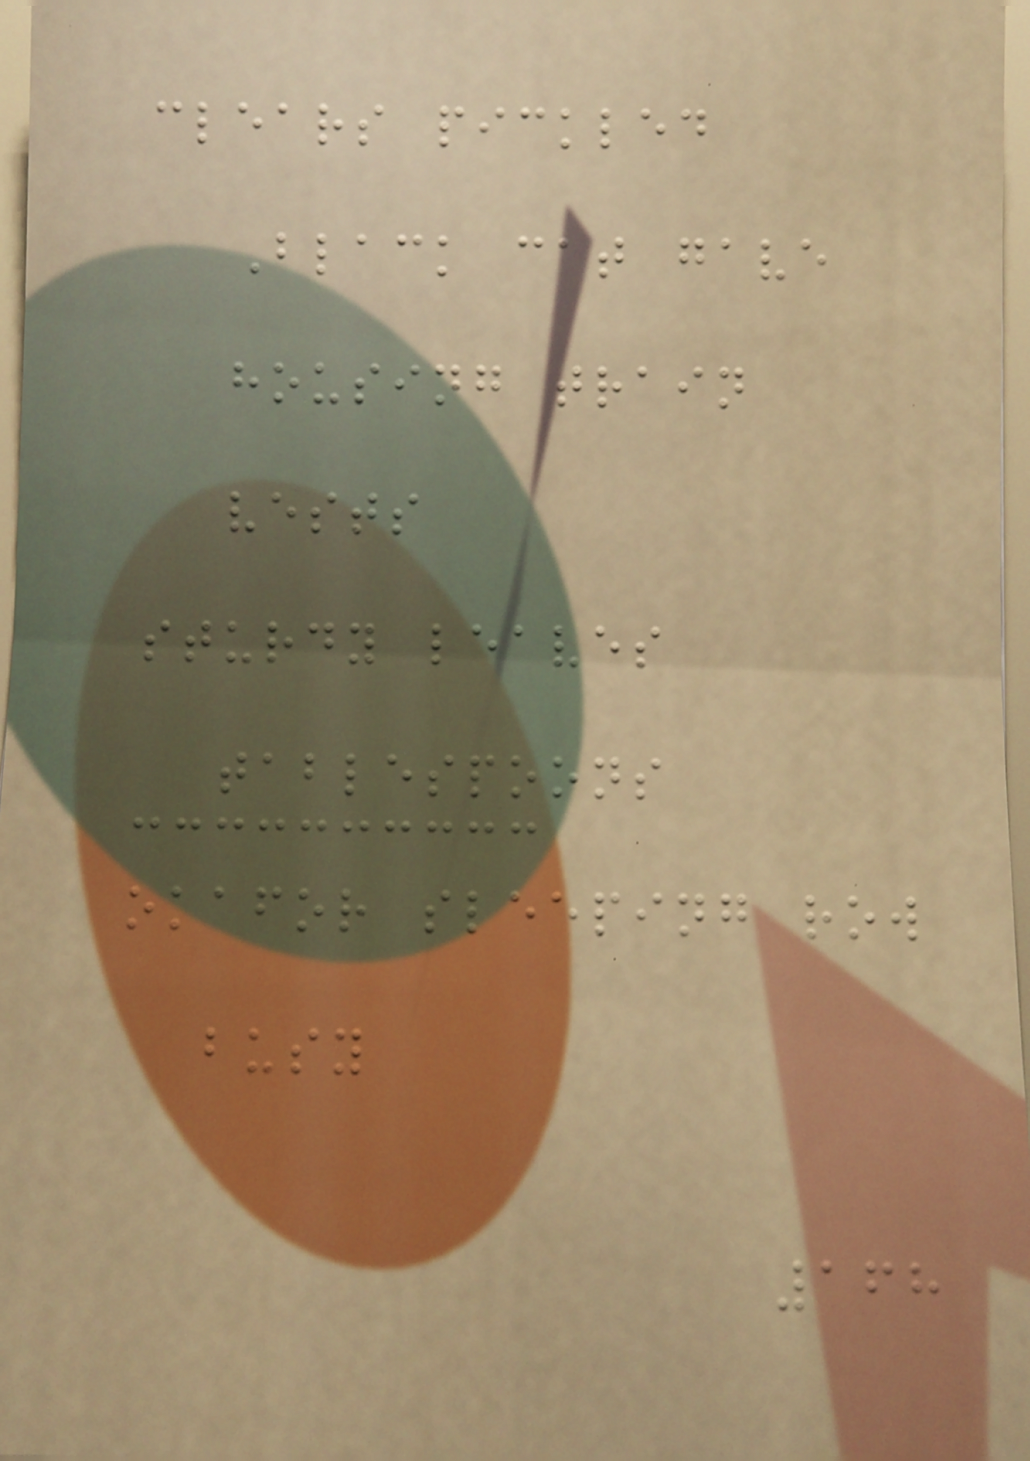clears pickled
Black cat gave
housing train
vests
sturdy leaves
tablespoons
okafor sleeping row
busy
168
